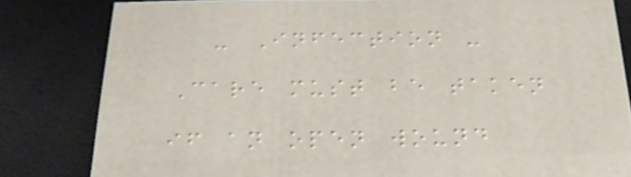- Infection -
Care must be taken
if an open wound
